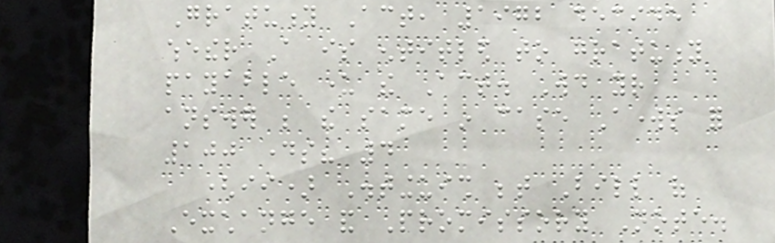Gratuity Act, 1972 decide
whether A is entitled to gratuity
payable under the Act. Would your
answer be the same in case Aworks for
100 days? 4
(ii) Distinguish between Bill of
Exchange and Promissory Note.
